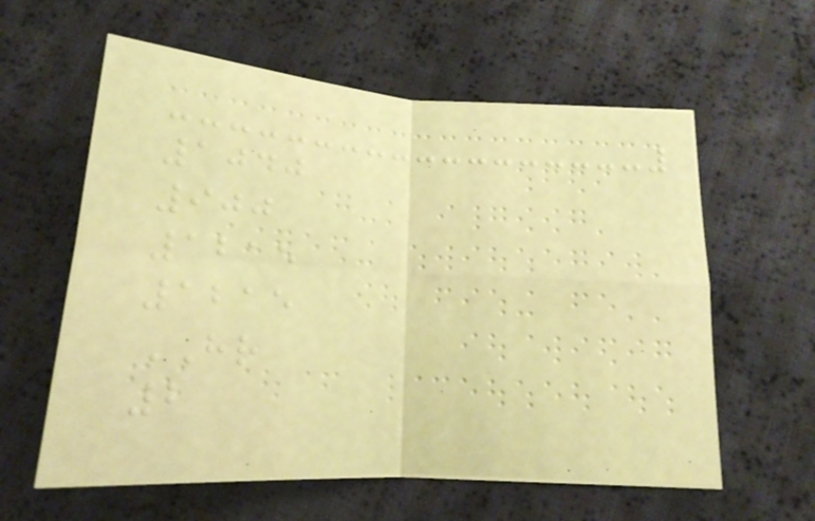1040
900
1215
1215
HR
2
